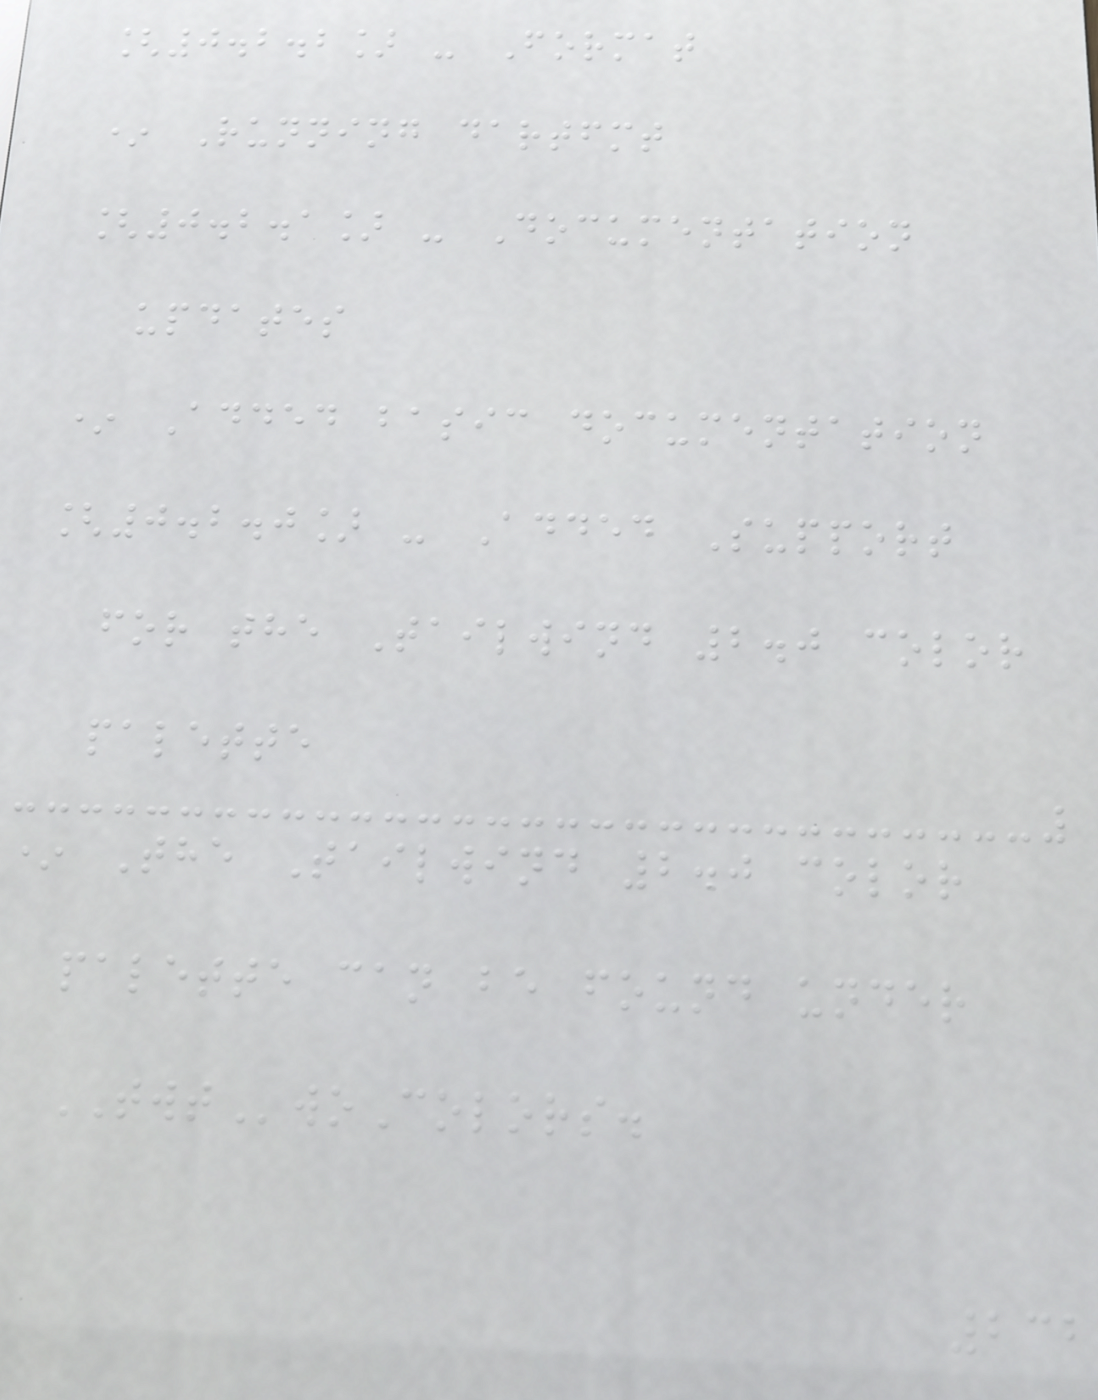[0.2.2] - Format
* Running dartfmt
[0.2.1] - Documentation
updates
* Added basic documentation
[0.2.0] - Added Support
for the Tailwind 2.0 color
palette
* The Tailwind 2.0 color
palette can be found under
TWTwoColors.
232
